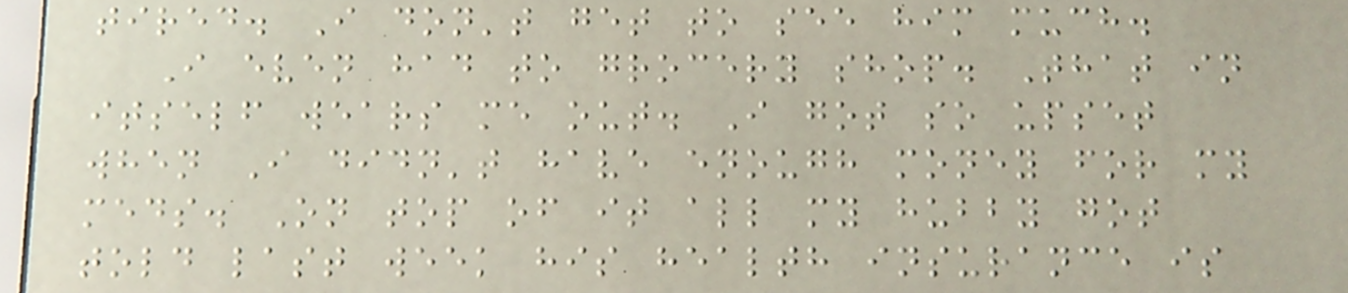tired. I don't get to see him much.
I even had to grocery shop. That in
itself wears me out. I got so upset
when I didn't have enough money for my
meds. On top of it all my hubby got
told last week his health insurance is
